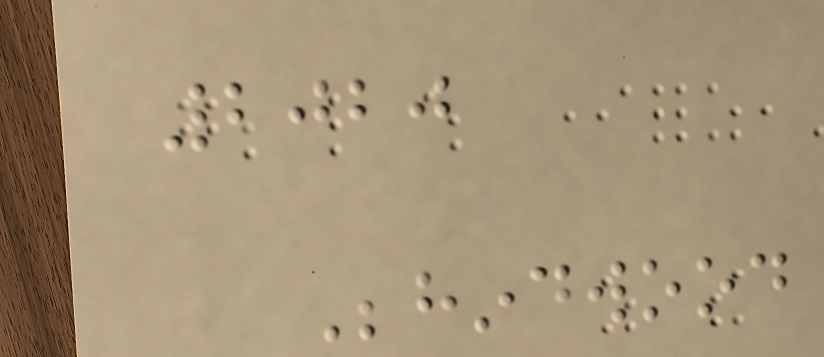2020
Behindwood
